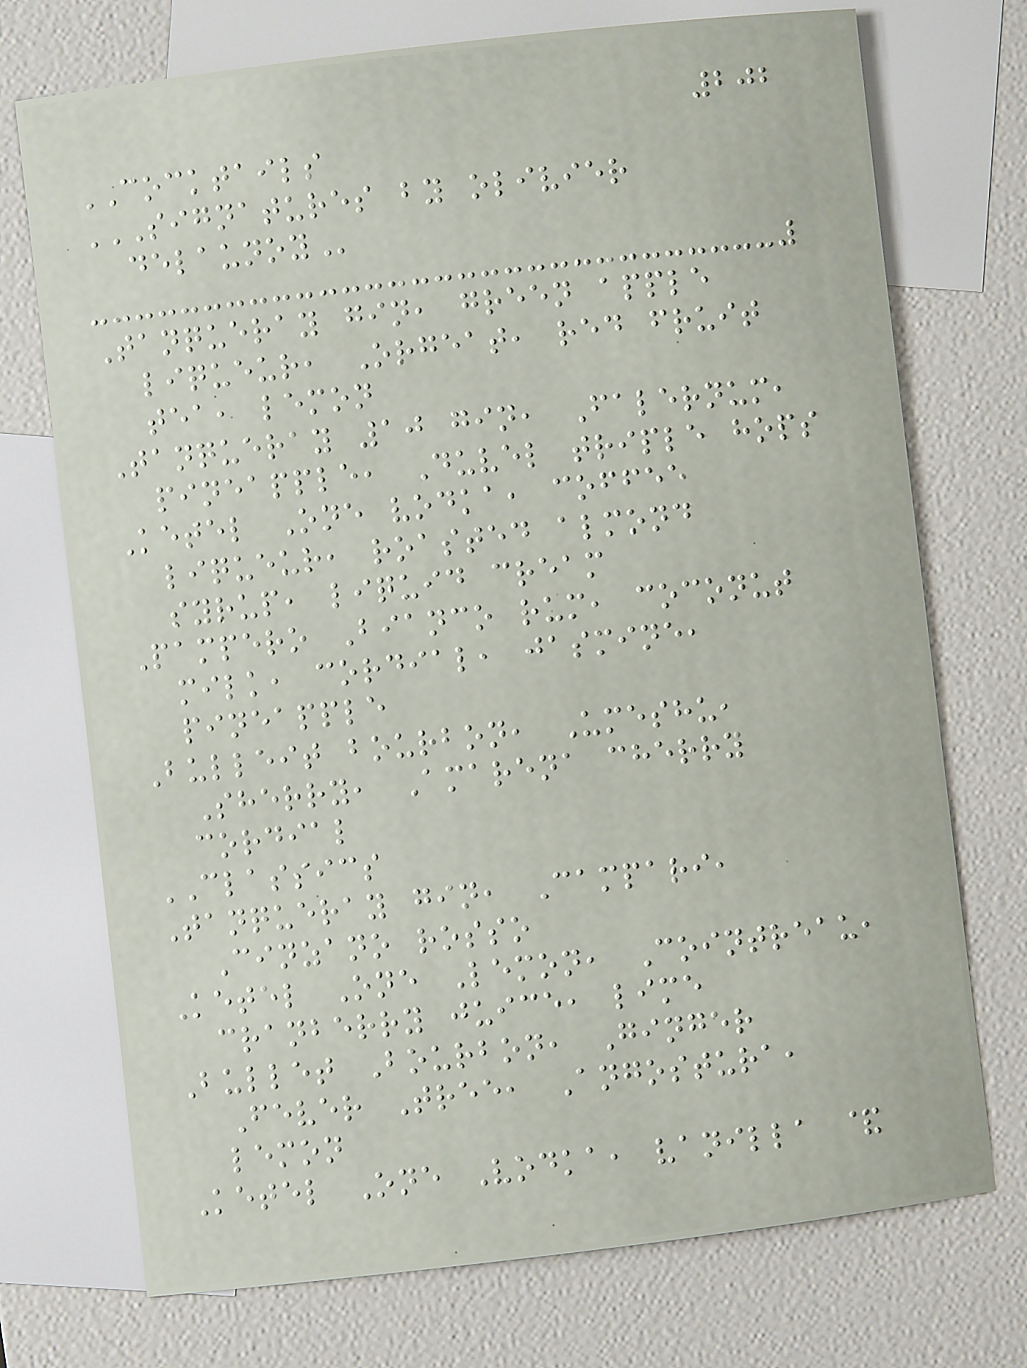202
COCKTAILS
SIGNATURES BY OLIVIER
DELAUNOY
Tanqueray gin, green apple
liqueur, Orgeat, red fruit
tea, lemon
Tanqueray 10 gin, Falernum,
pineapple, Duvel triple hops
Ketel One vodka, coffee
liqueur, roasted almond
syrup, liquid cream
Pampero Bianco rum, coconut
milk, cordial, jasmine,
pineapple
Bulleit bourbon, Umeshu,
Sherry, Amarena cherry
cordial
CLASSICS
Tanqueray gin, Campari,
Cinzano rosso
Ketel One Lemon, Cointreau,
cranberry juice, lime
Bullet Bourbon, Ginger
Fever Tree, Angostura,
lemon
Ketel One Vodka, vanilla &
